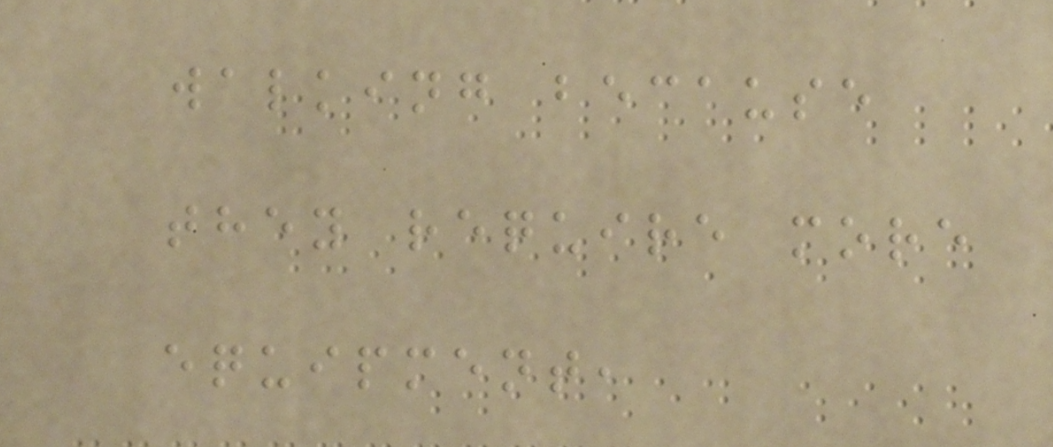walking because
they require more
equipment,
